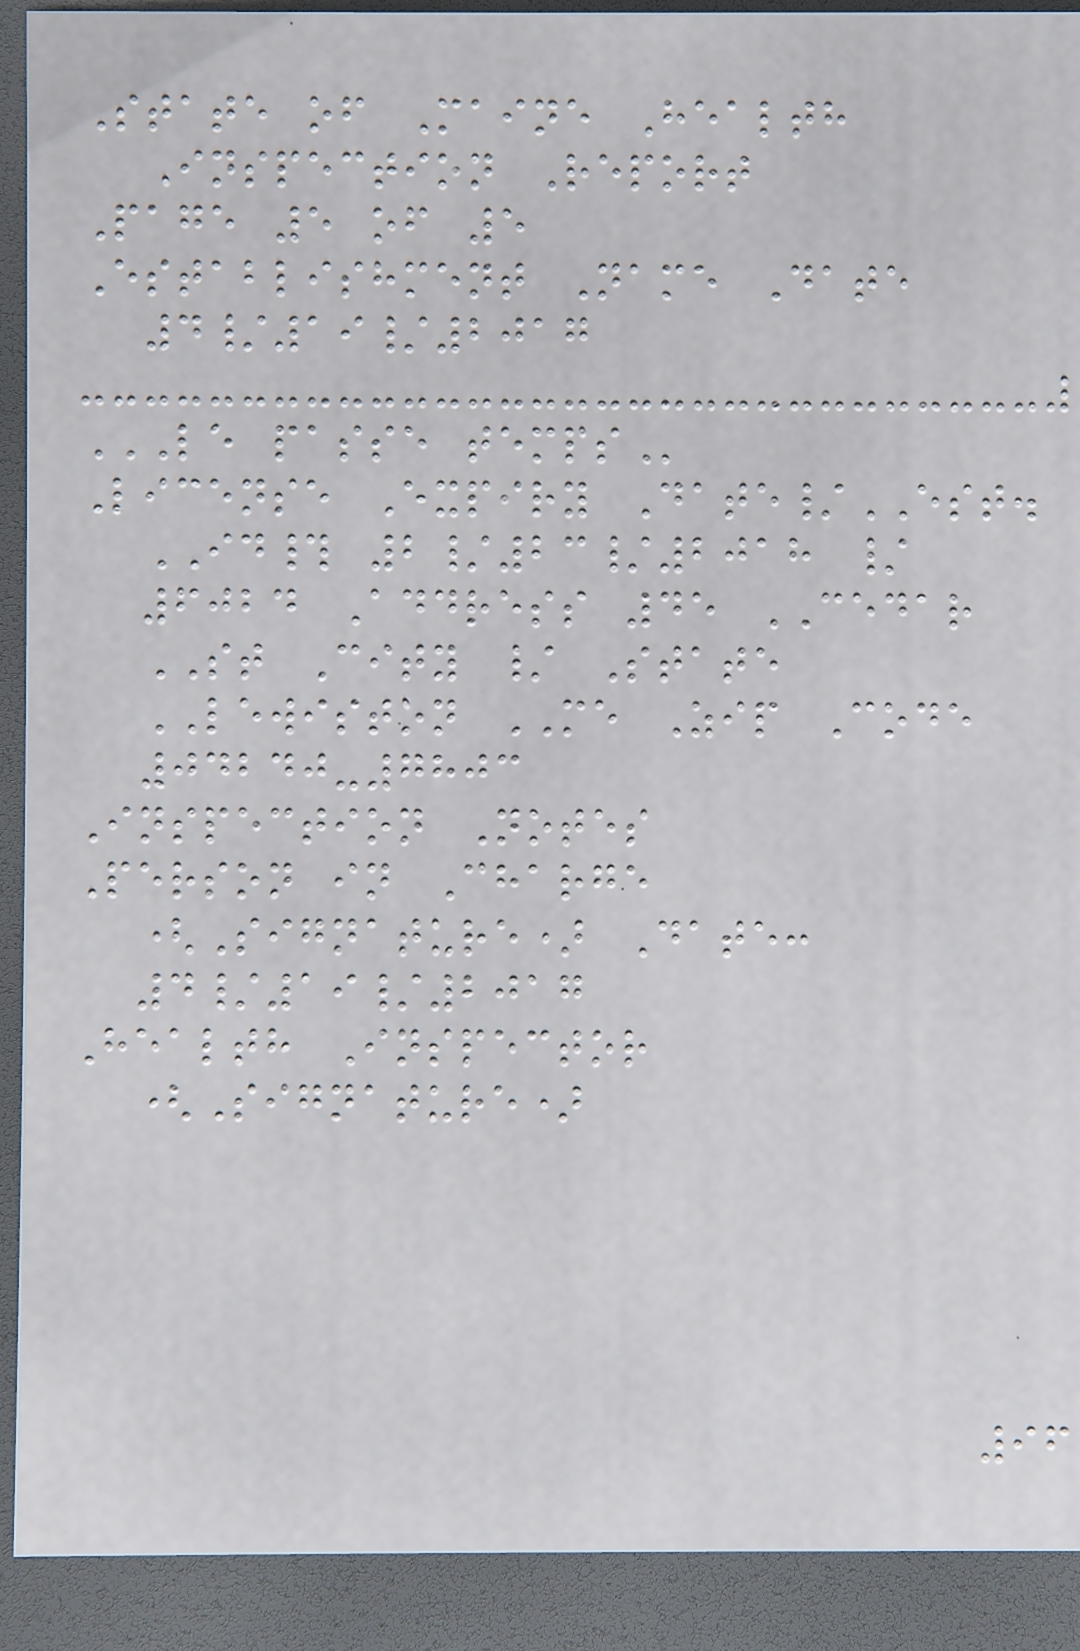State of Maine Health
Inspection Report
Page 5 of 5
Establishment Name Date
4/19/2017
LE PASSE TEMPS
License Expiry Date/EST.
ID# 2/23/2018 /
6024 Address 45 CEDAR
ST City / State
LEWISTON ME Zip Code
04240-7803
Inspection Notes
Person in Charge
(Signature) Date:
4/19/2017
Health Inspector
(Signature)
96
